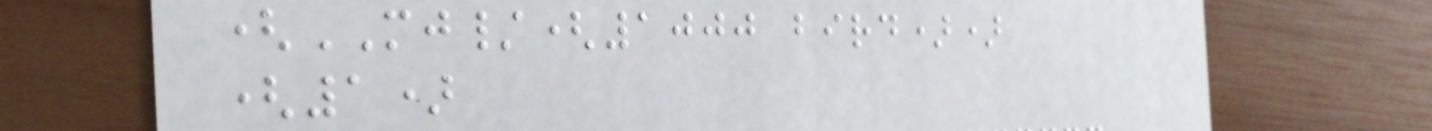(MJ/(1000 bird))
(1)
